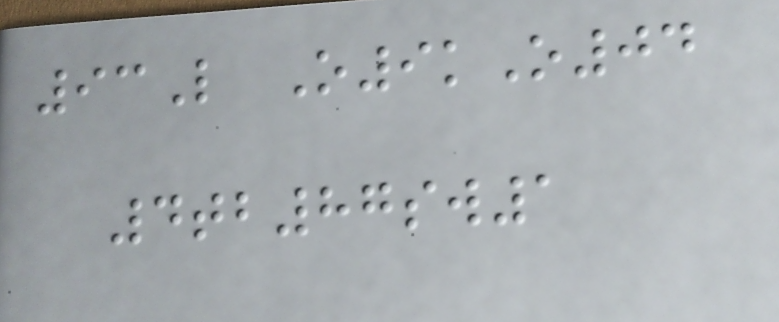93L O9kO04
4tb87sw1
